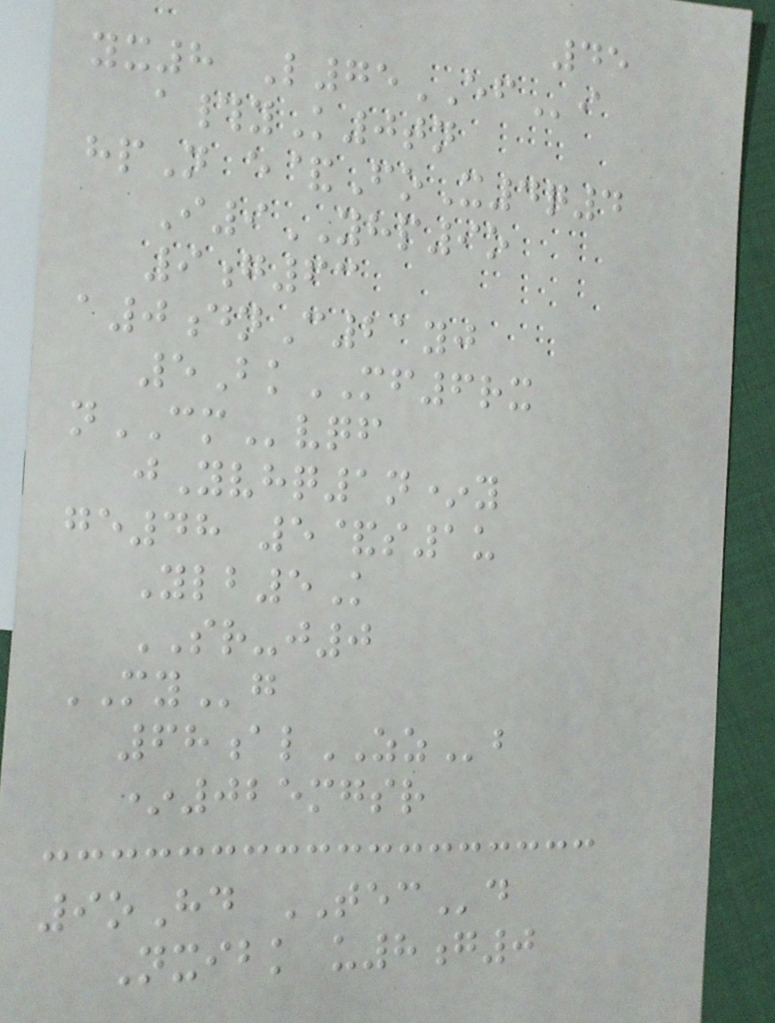45
yx8 L75EFi
a#yK0tn
hpN e&FoX4q4
I9YHP9o
9g63
a0dnC21yj
5BkMF6rx
nCMvqf
jYvhq1n*y
ge48 5&s1u
Ylb5K
SR-j0
MYg
68alZZb
*025mgsr
9oHd TECd
Nxibk u8g0
